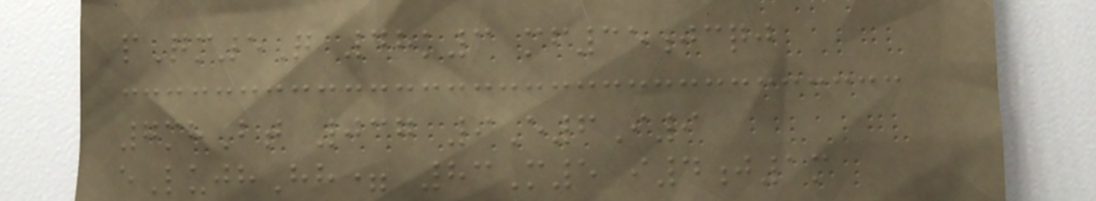pQm5Q 48k3 mf35jcqj
7mhBt 037 9E6I9
eLujhHh= 83M5 i4j1m
